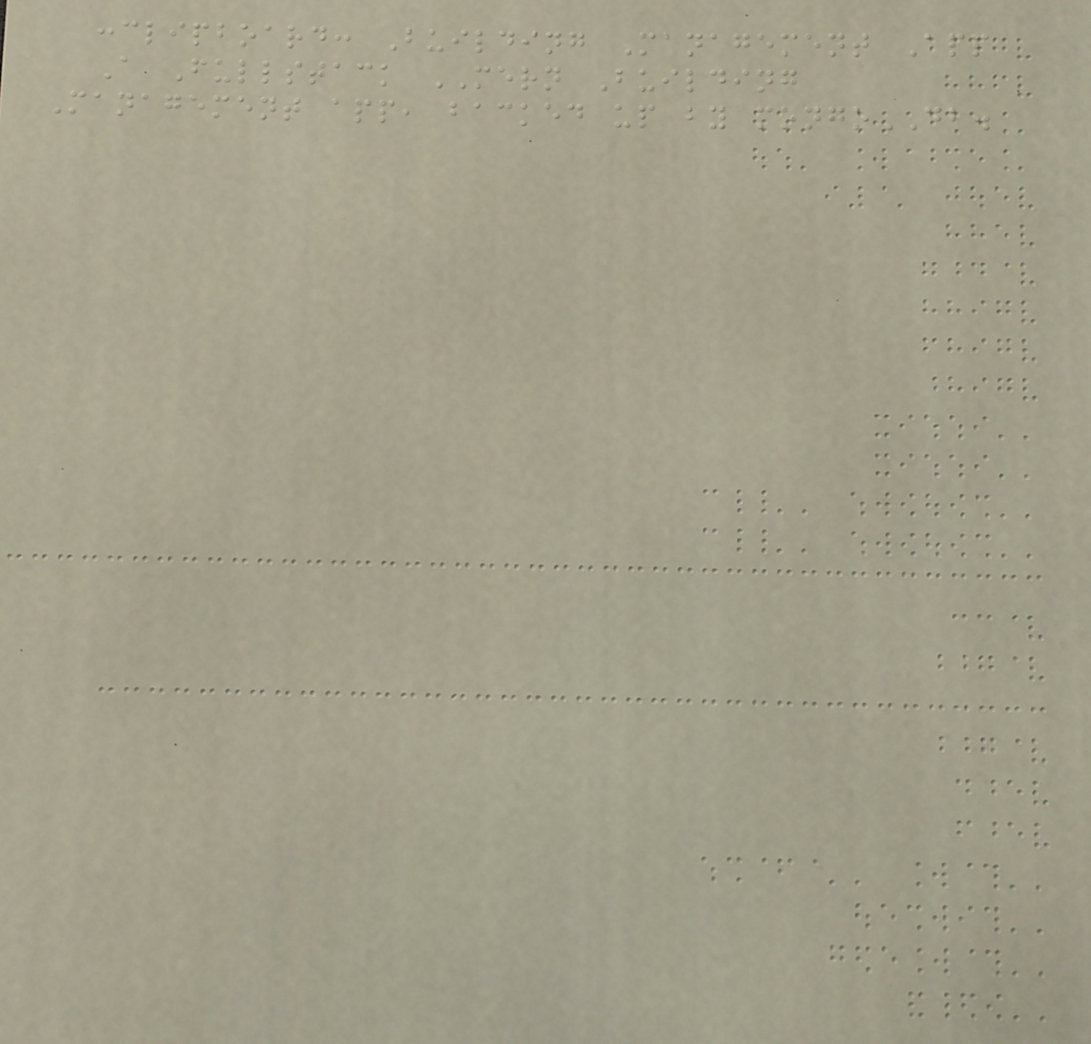:clipboard: Building Management App
A Fullstack MERN Building
Management app, backed up by mongoDB.
